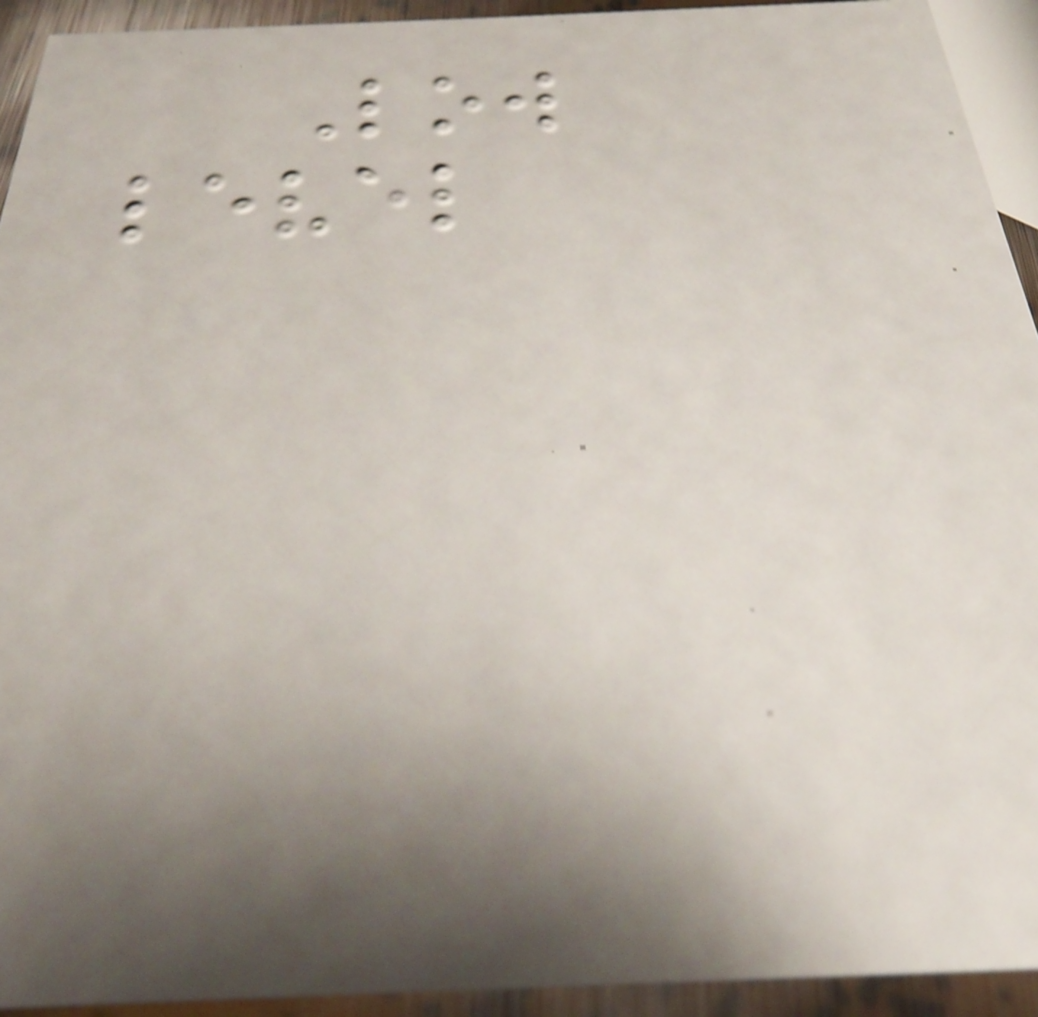Low
level
